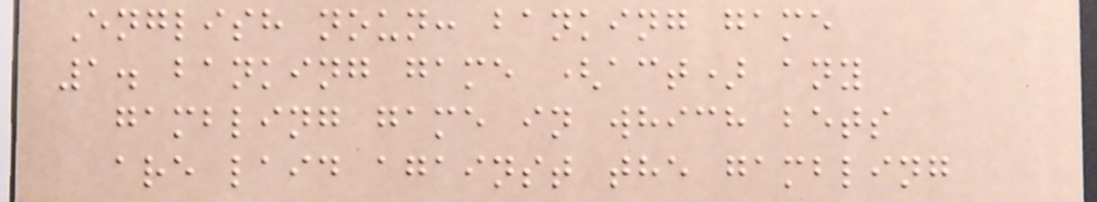English noun: banking game
1. banking game (act) any
gambling game in which bets
are laid against the gambling
